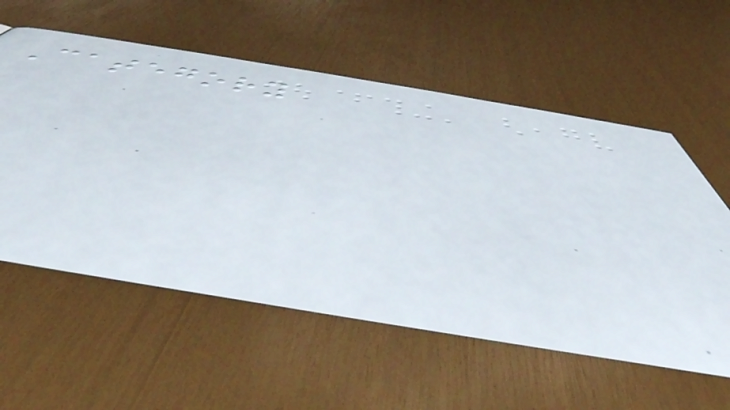Category
